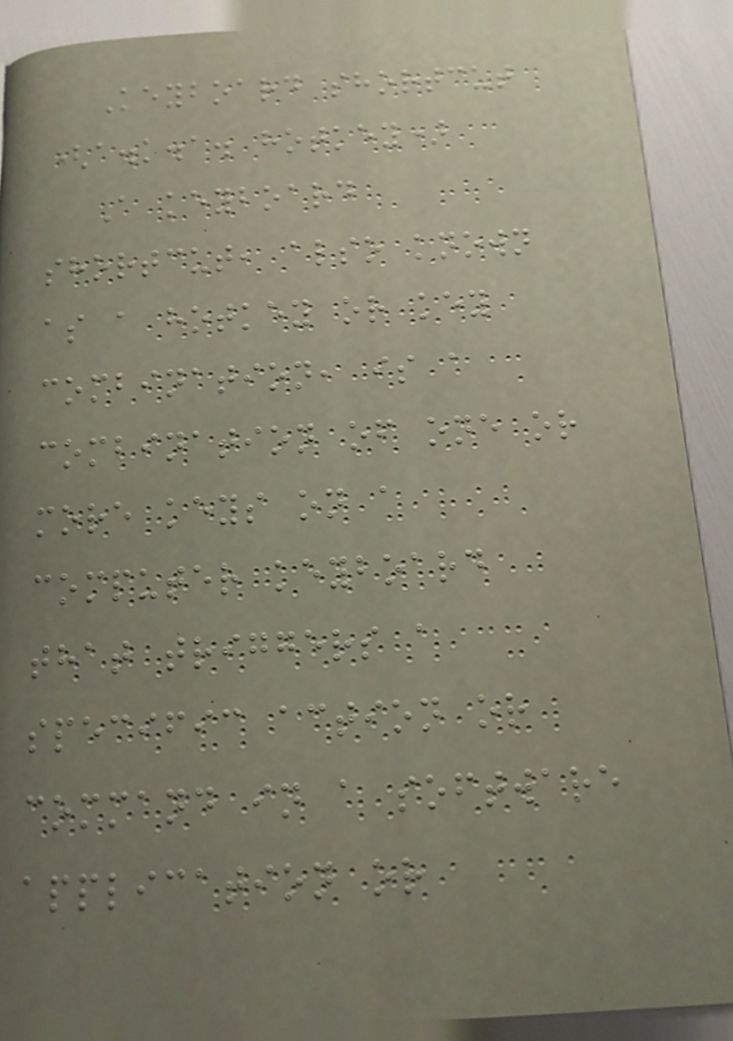Keyboard shortcut
(a.k.a. hotkey)
A keyboard
shortcut, also known
as a hotkey or key
combination, is a
combination of one or
more keys on a
computer keyboard
that triggers a
specific action or
command in a software
application or
